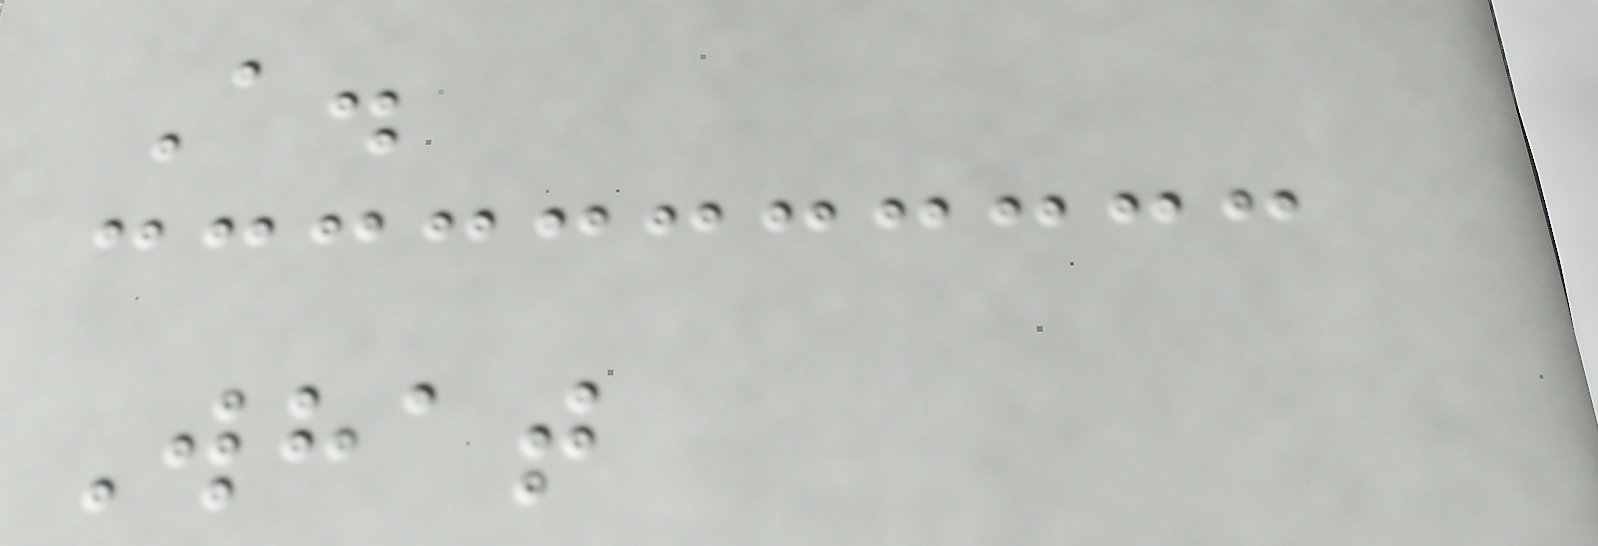A.
What
